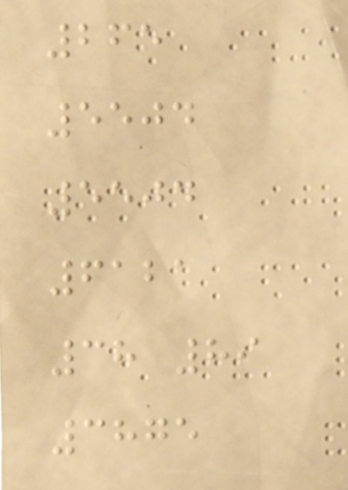265
5504
5504
6121
38 89
3875
